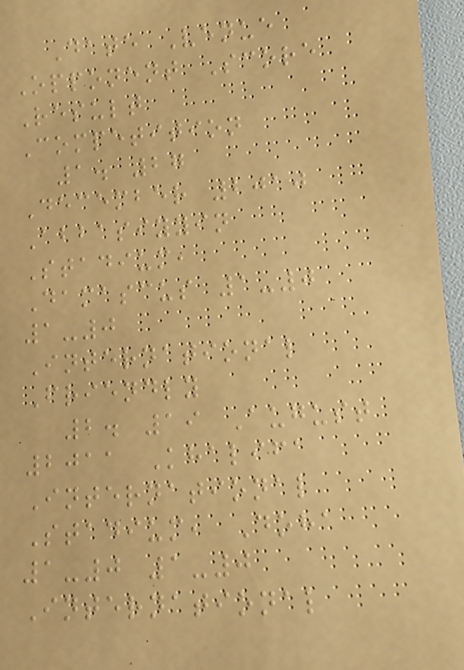Date Venue
Opponent Score
Result
Competition
1. 27
December 2010
Abbasiyyin
Stadium,
Damascus 1-0
1-0
International
Friendly
2. 19 August
2011 Khalifa
International
Stadium, Doha
1-0 1-0
International
